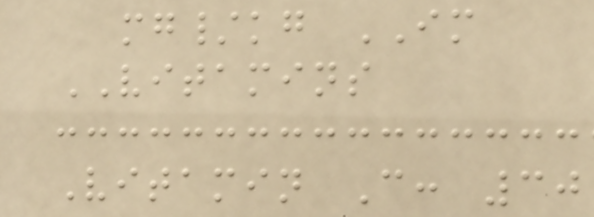mg/kg IM
VITAMINS
Vitamin C: 30
